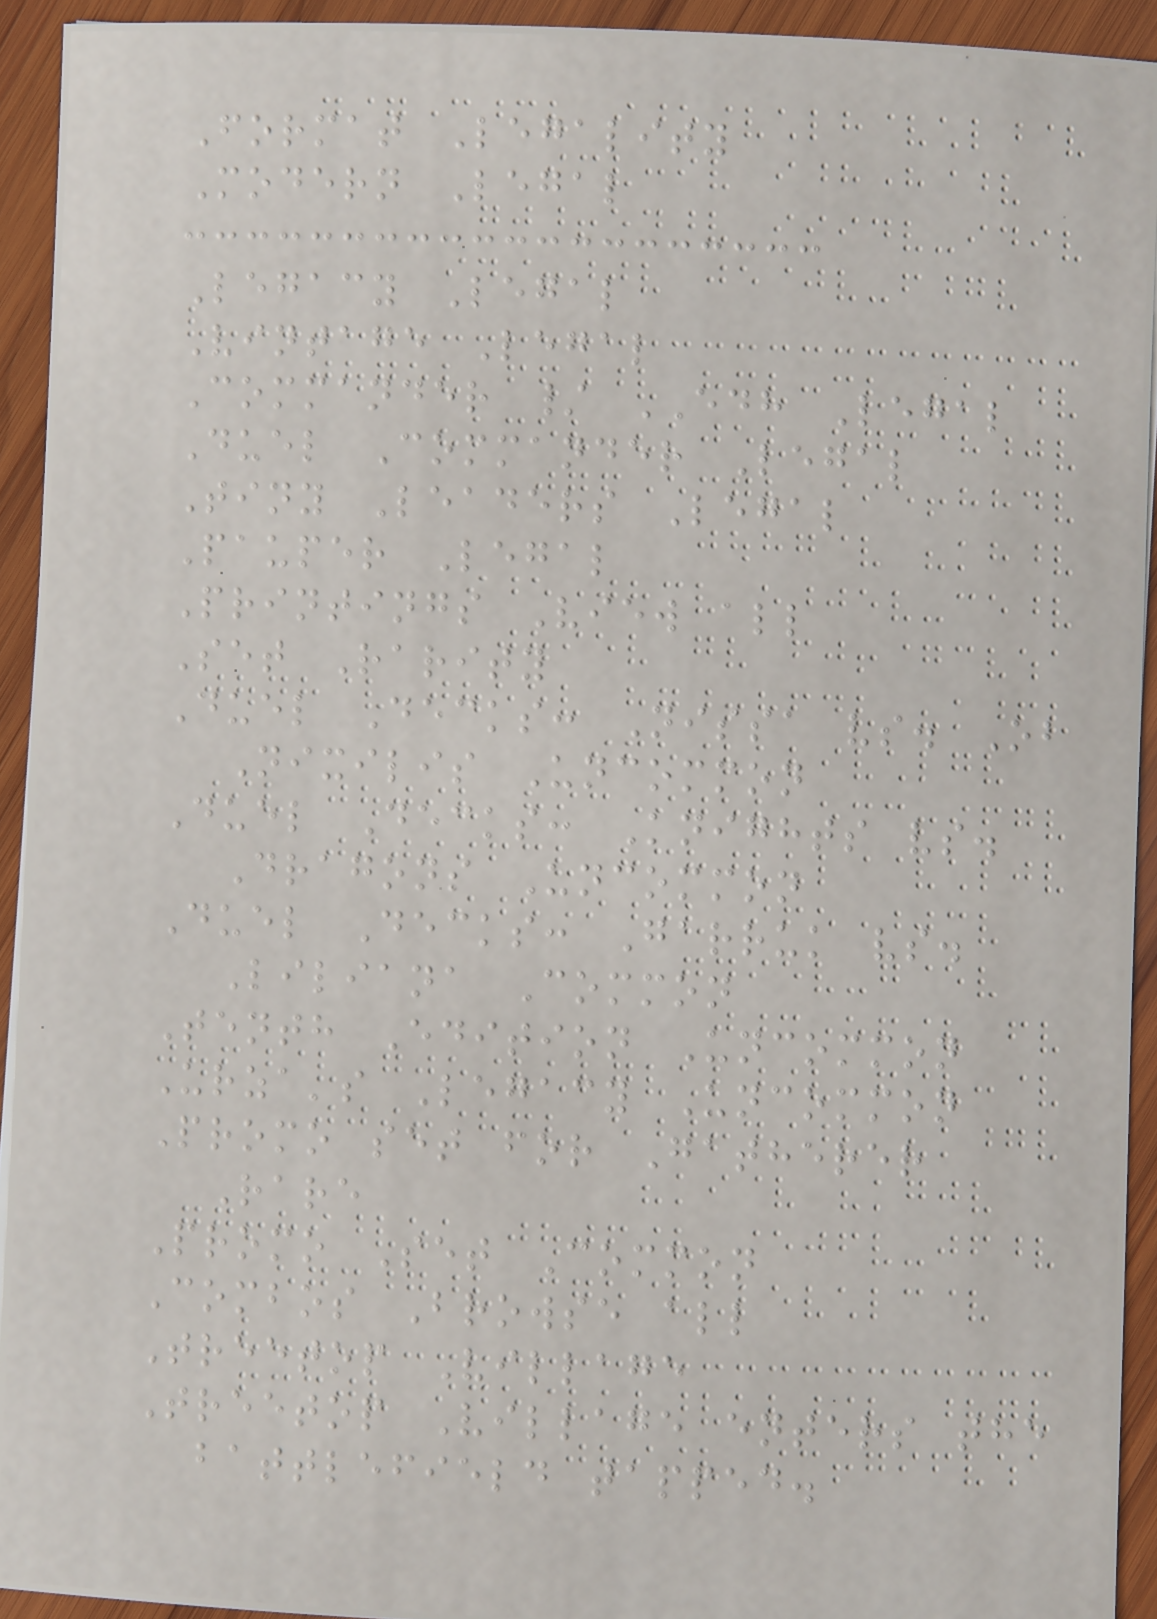Format Legality
Modern Legal
Legacy Legal
Vintage Legal
Commander / EDH Legal
Duel Commander Legal
Tiny Leaders Legal
Pauper Legal
Printings View all
Set Rarity
Duel Decks: Nissa vs. Ob
Nixilis Uncommon
Duel Decks: Knights vs.
Dragons Uncommon
Duel Decks: Garruk vs.
Liliana Common
Tenth Edition Uncommon
Urza's Legacy Uncommon
Promo set for Gatherer
Rare
Promo Set Common
Combos Browse all
Treetop Village
Treetop Village enters the
battlefield tapped.
